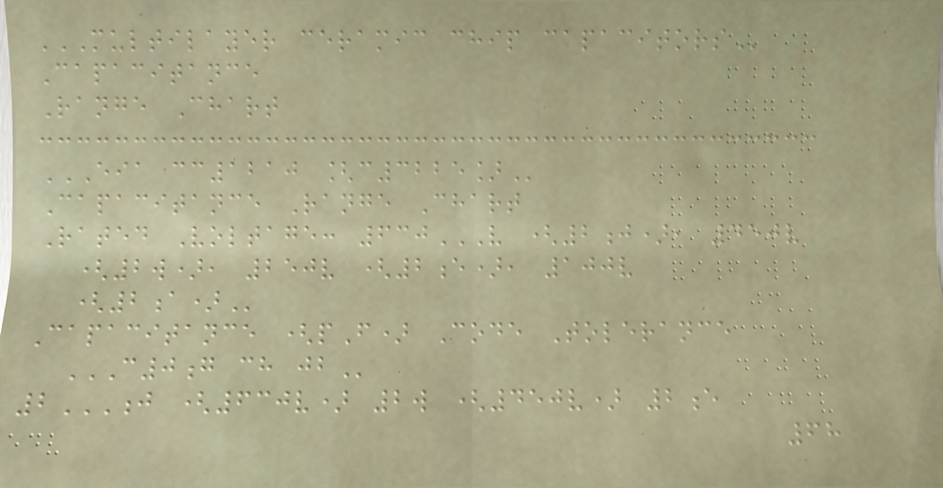MULTILAYER CERAMIC CHIP CAPACITORS
Capacitance
Range Chart
EIA CC1210 [C3225]
Capacitance Range Chart
Rated Voltage: 630V (2J), 450V
(2W), 250V (2E), 100V
(2A)
Capacitance (pF) Code Tolerance
C0G CH JB
2J (630V) 2W (450V) 2E
68
